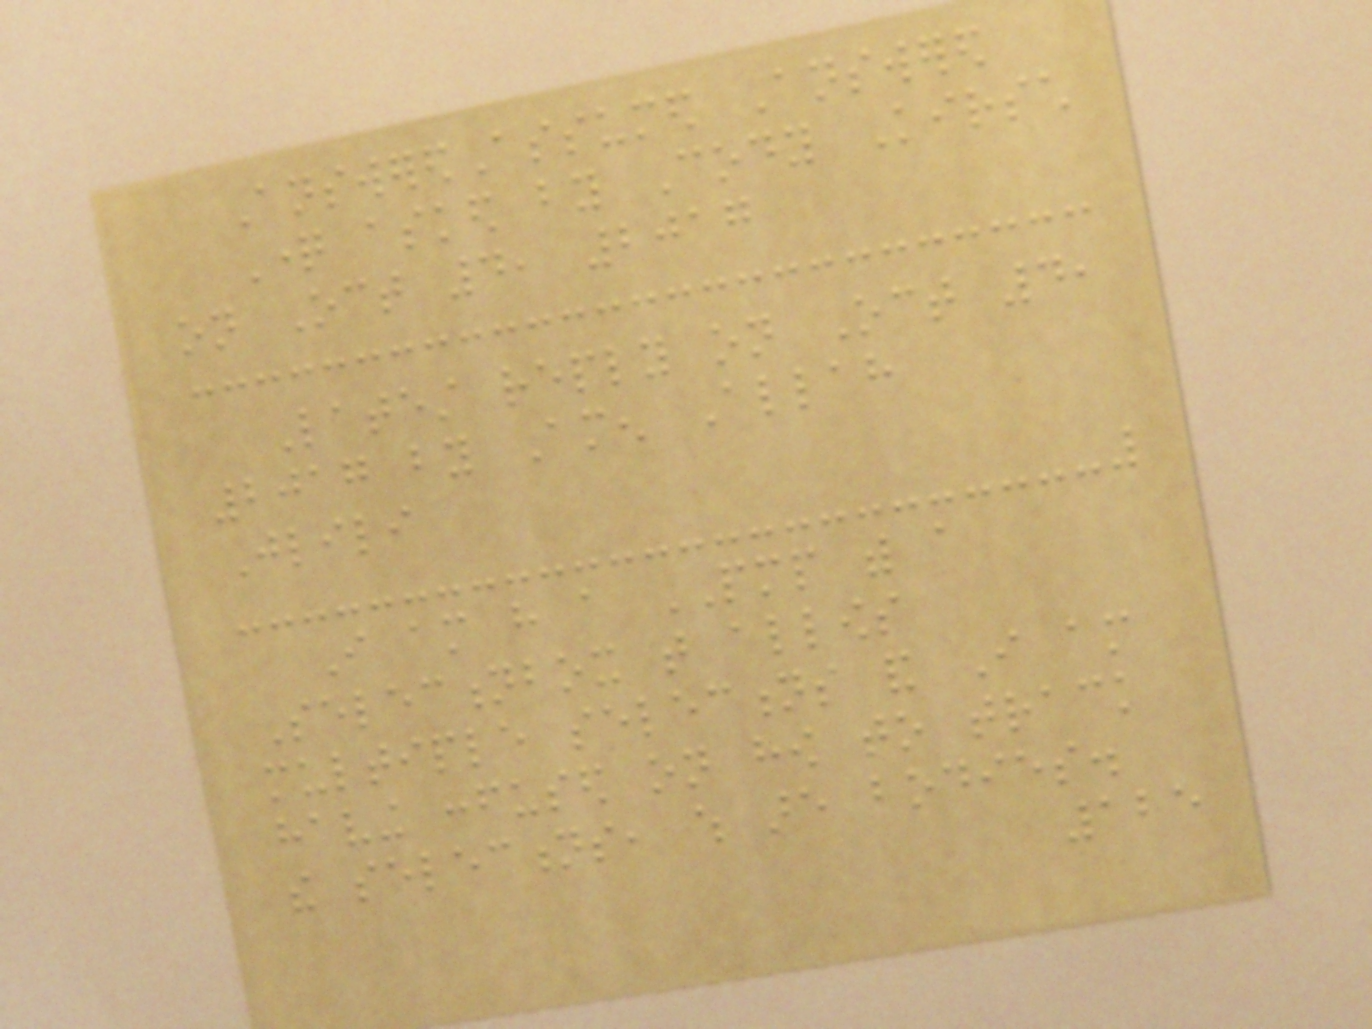AnsweredAssumed Answered
Question asked by Cody Kirsch
on Oct 4, 2017
Latest reply on Oct 4,
2017 by Amen Allah
Jlili
I am have a PMP with a
Selectionbox that allows
multiple selections and I am
having confused on how to track
the selections, which are bodies.
125
